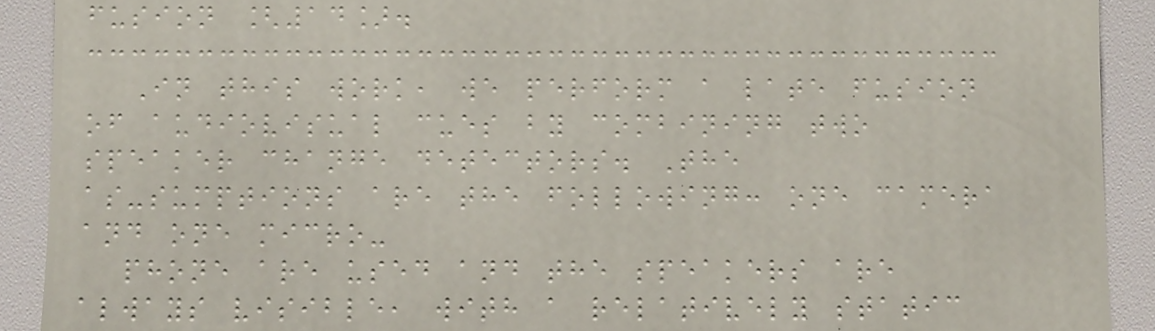fusion [14].
In this work, we perform a late fusion
of audiovisual cues by combining two
speaker change detectors. The
as-sumptions are the following: one camera
and one micro-
phone are used and the speakers are
always visible, with a relatively static
